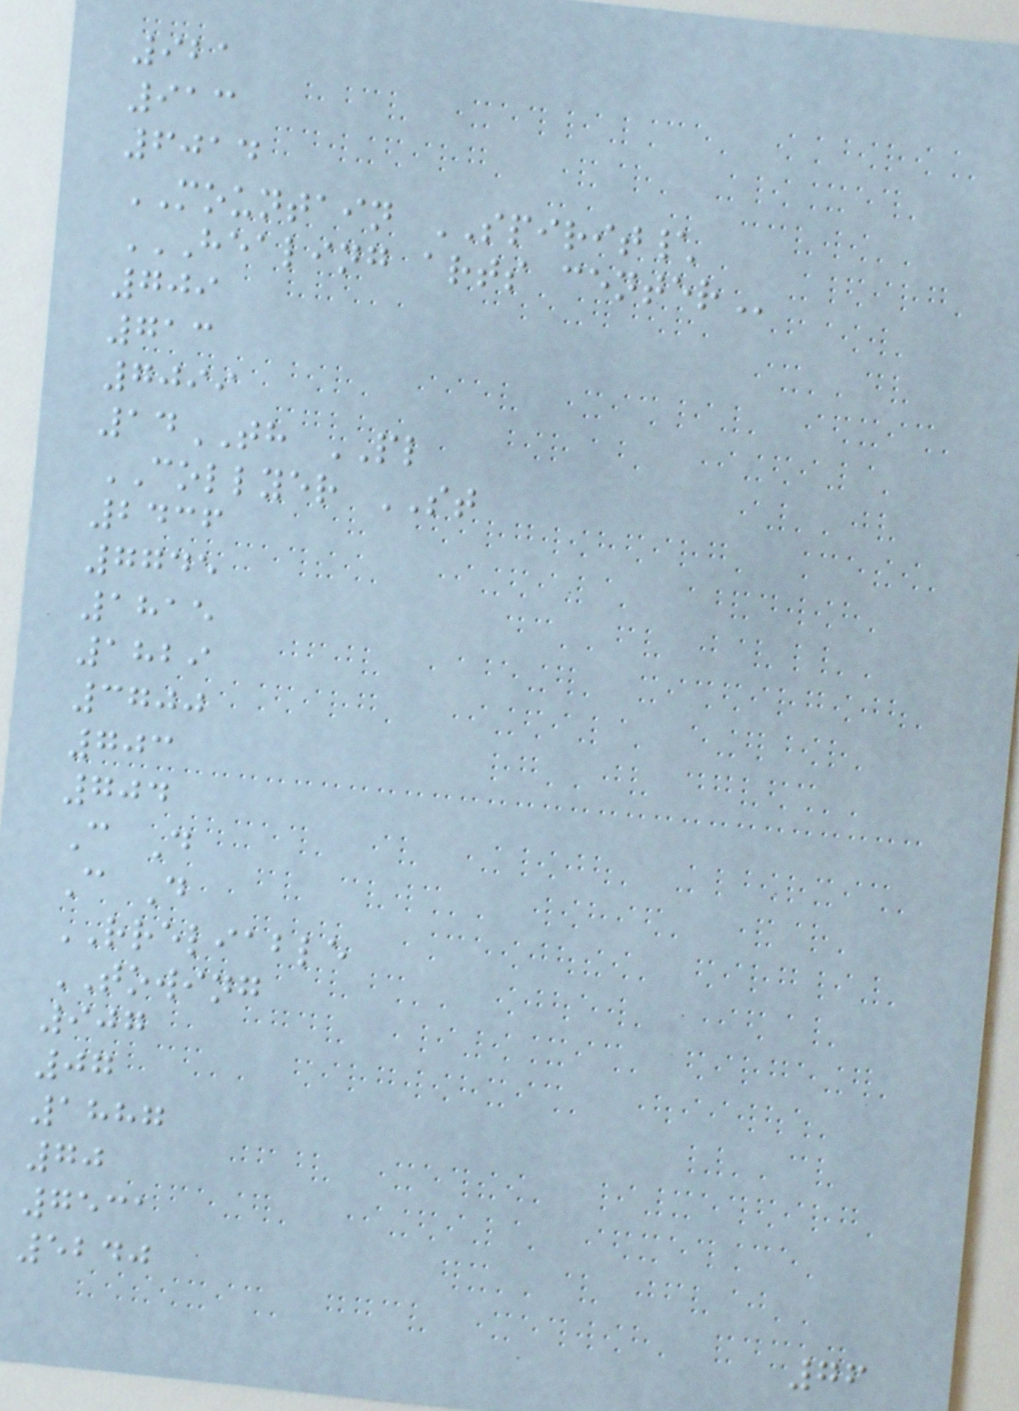921
913
6014
MOUNTAIN SPIRIT\
HEALING ARTS CENTER
709
713
7099
14TH PL
COLLYER ST
2436
7745
1815
1829
3700
703
704
C D
C D
RRELIABLE
TOWING
907
07
1887
70
7531
5240
76
